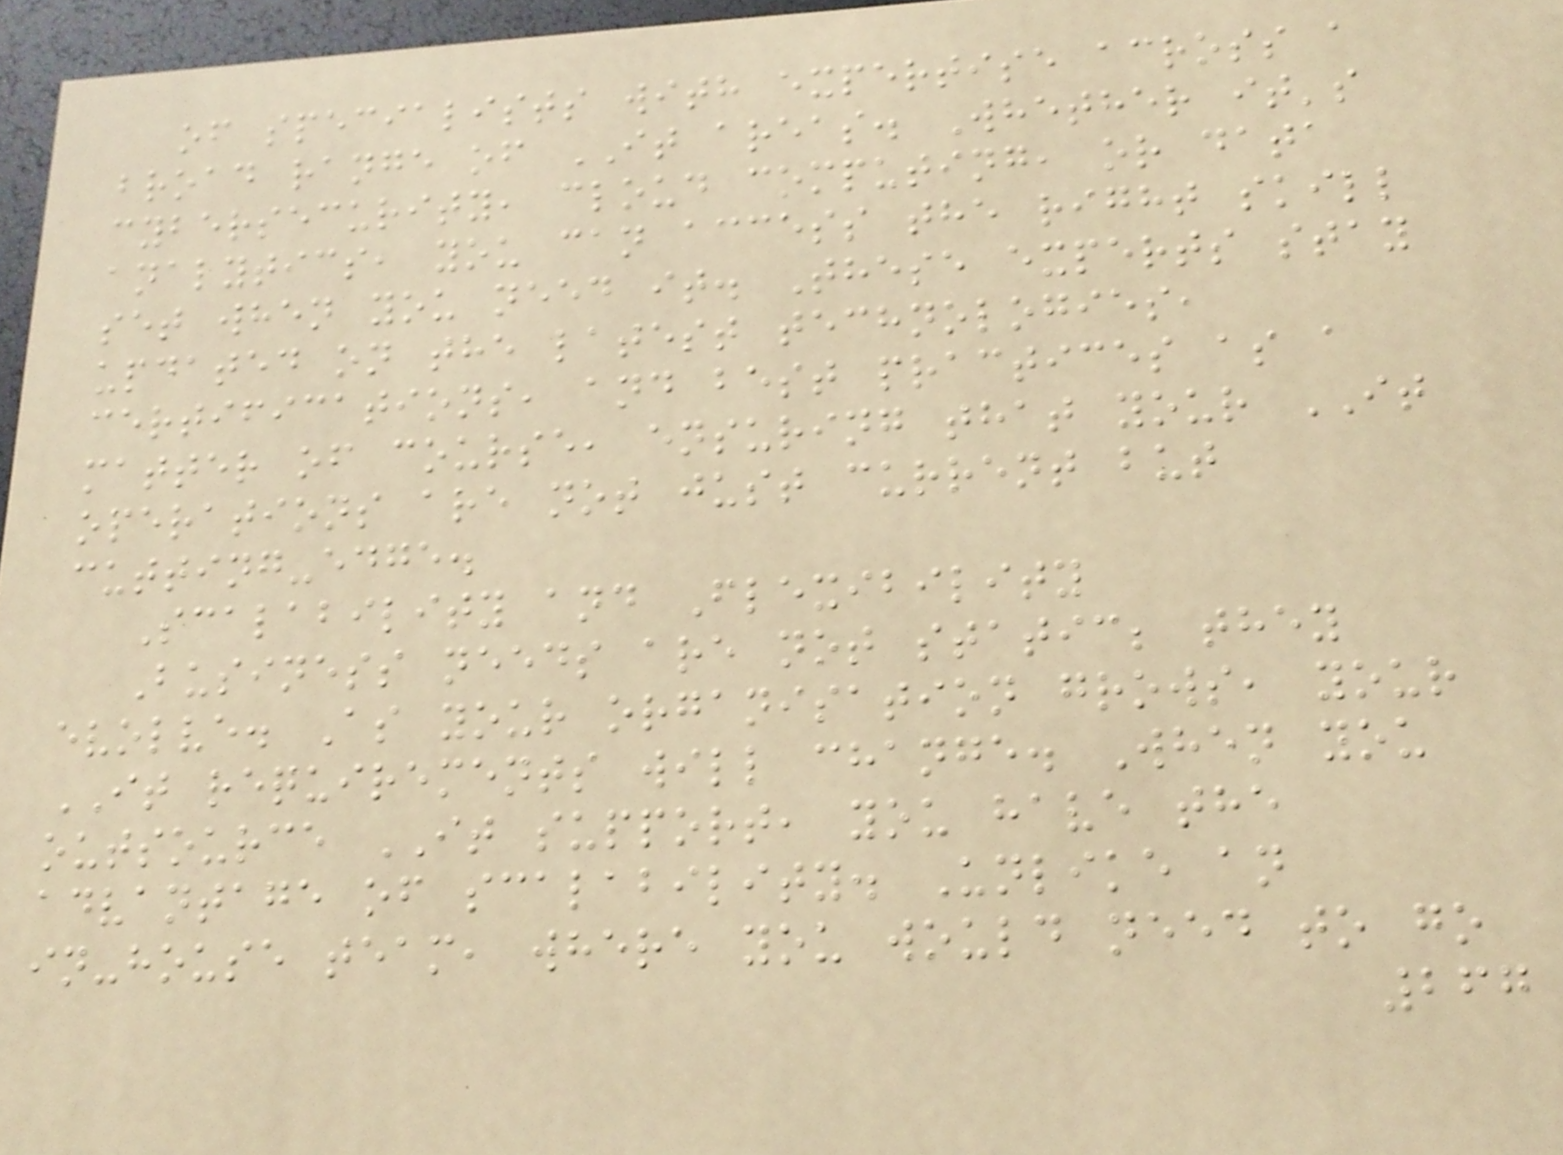of specialists with expertise across a
broad range of IT areas. Whether it's
cybersecurity, cloud computing, or data
analytics, you can access the right skill
set when you need it. These experts stay
updated on the latest technologies,
certifications, and best practices as a
matter of course, ensuring that your IT
operations are not just current but
cutting-edge.
Scalability and Flexibility
Business needs are not static; they
evolve. As your organisation grows, your
IT requirements will change. When you
outsource IT support, you have the
advantage of scalability. Unlike an
in-house team, where you would need to go
267
